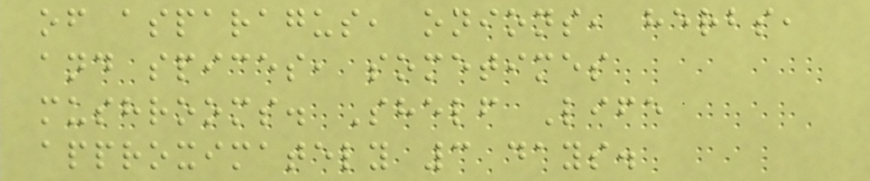of asparagus, onions, herbs,
and spices, sometimes
mushrooms. Shelf Life
approximately 3 days.
